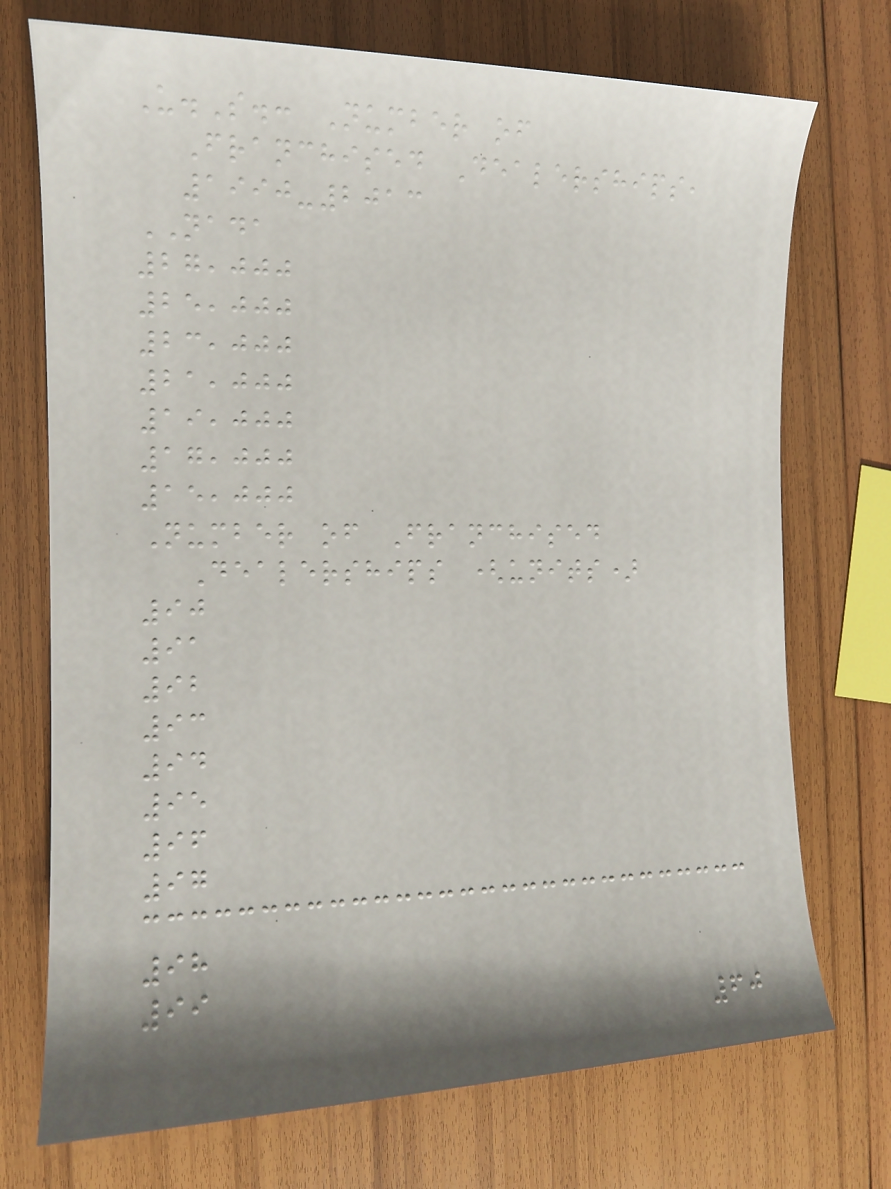U.S.: Number of
Franchised Dealerships,
1990-2013
NADA
27,000
25,000
23,000
21,000
19,000
17,000
15,000
Number of Franchised
Dealerships (units)
90
91
92
93
94
95
96
97
98
99
60
